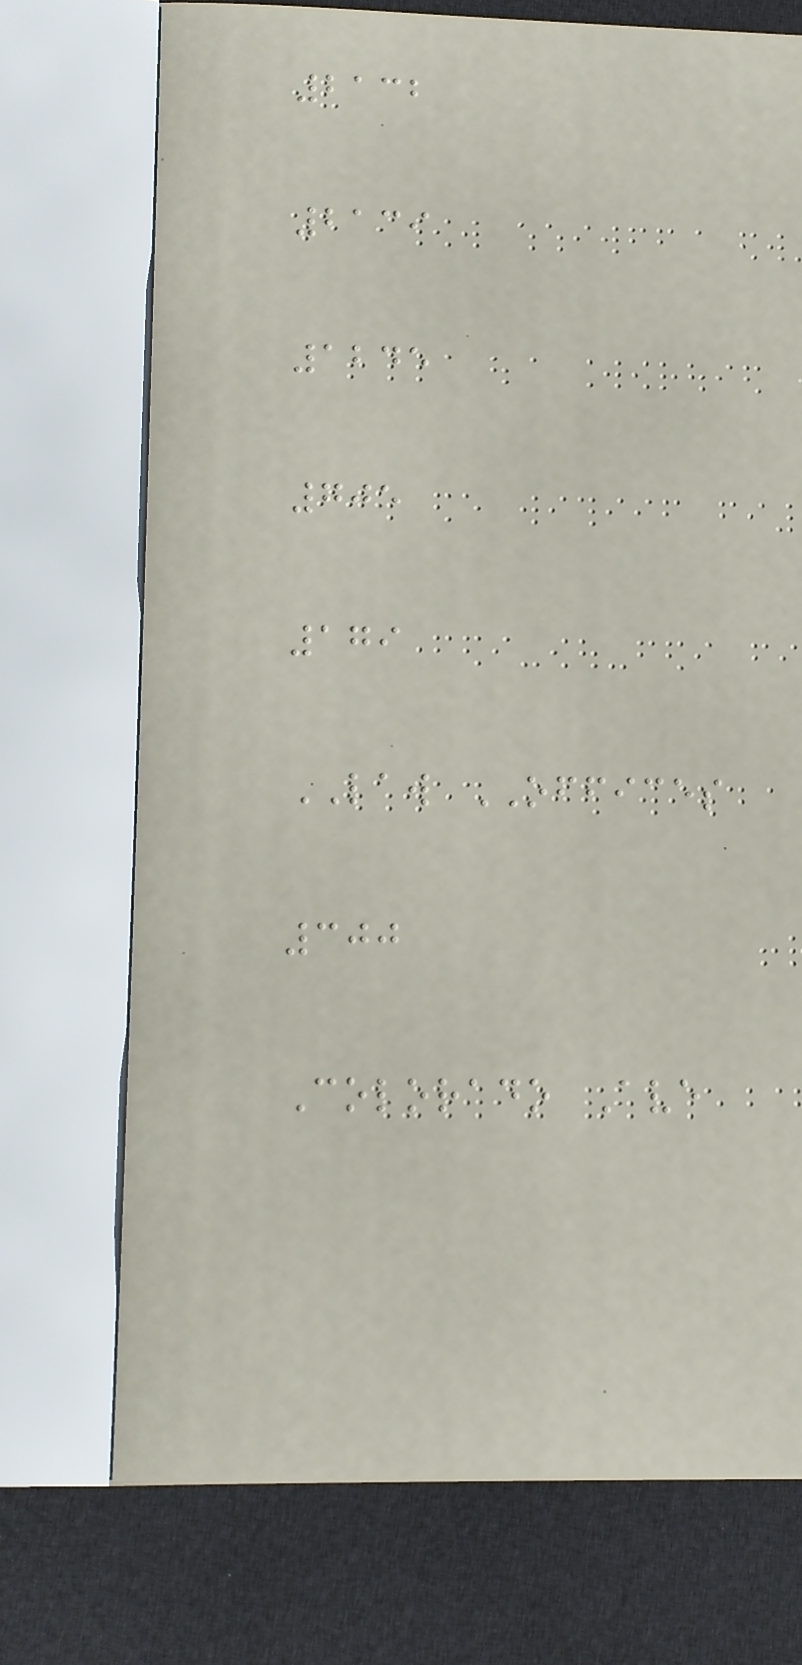2132
2139
1245
705
179
LAW OFFICES
300
Colorado Ave
